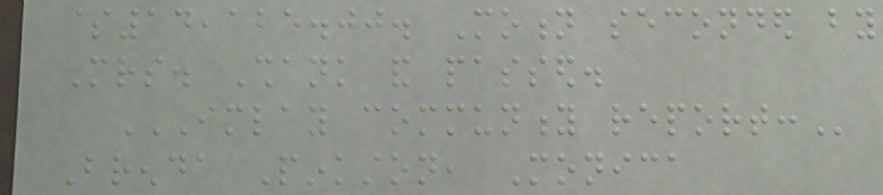$14,125.00. Motion seconded by
Mrs. Shank and passed.
IMLAY COMMUNITY REPORT:
Brenda Pinkston, Monica
